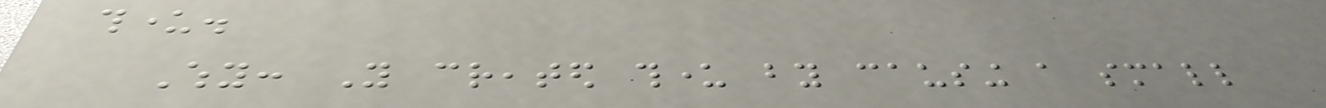thunder.
Why: You created thunder by causing a small
